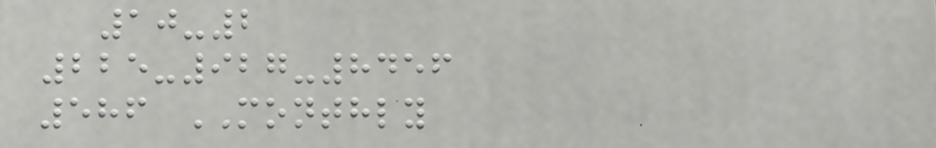10-2
225-927-8456
586 MONTHLY
